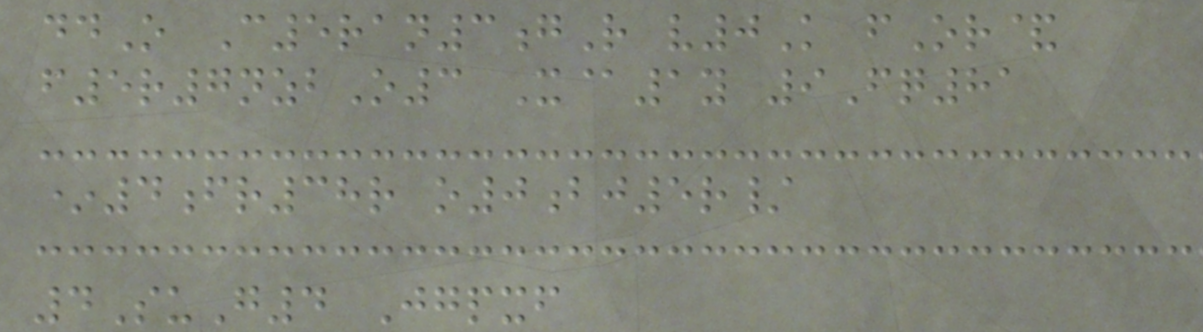ddO C5ran3gR v0K fOr&
f5r7nzbO3 X@1y 9Fq81
*4fr38r o0bj5r/
4SuG4 Jgpxf
